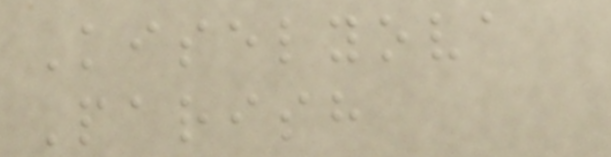Kiselyova
Parish
